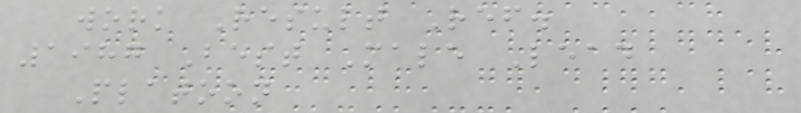work Result Ref.
1987 Best Male Lead
Platoon
